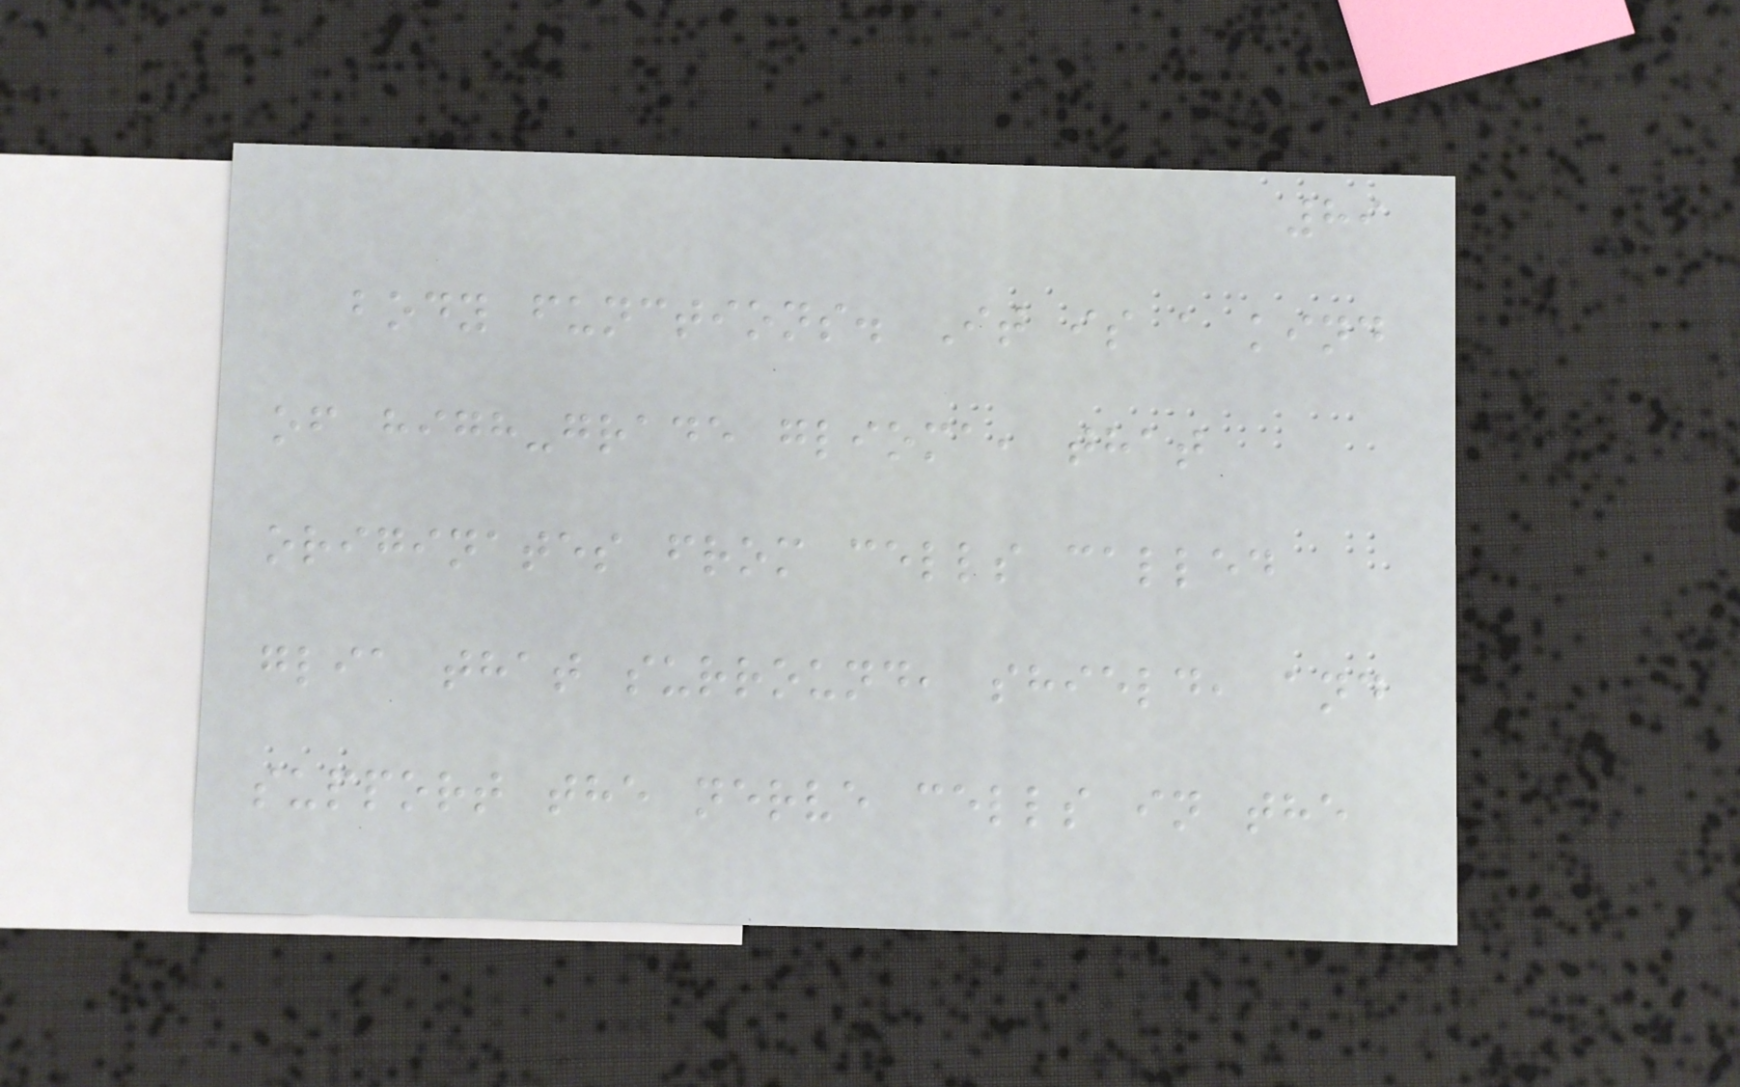89
body functions. It is a kind
of high-grade glioma, that
originates from cells called
glia that surround, shield, and
support the nerve cells in the
